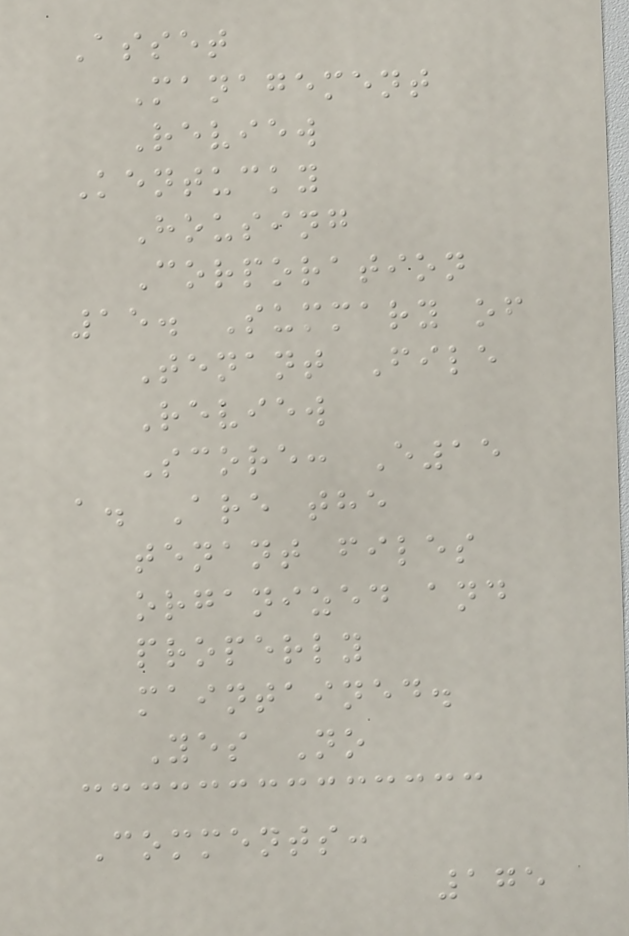Asset
Management
Review
Kentucky
Housing
Corporation
15. Summary of
Tenant File
Review
Score: E15
a. Are the
tenant files
organized and
properly
maintained.
Yes No
Comments:
175
